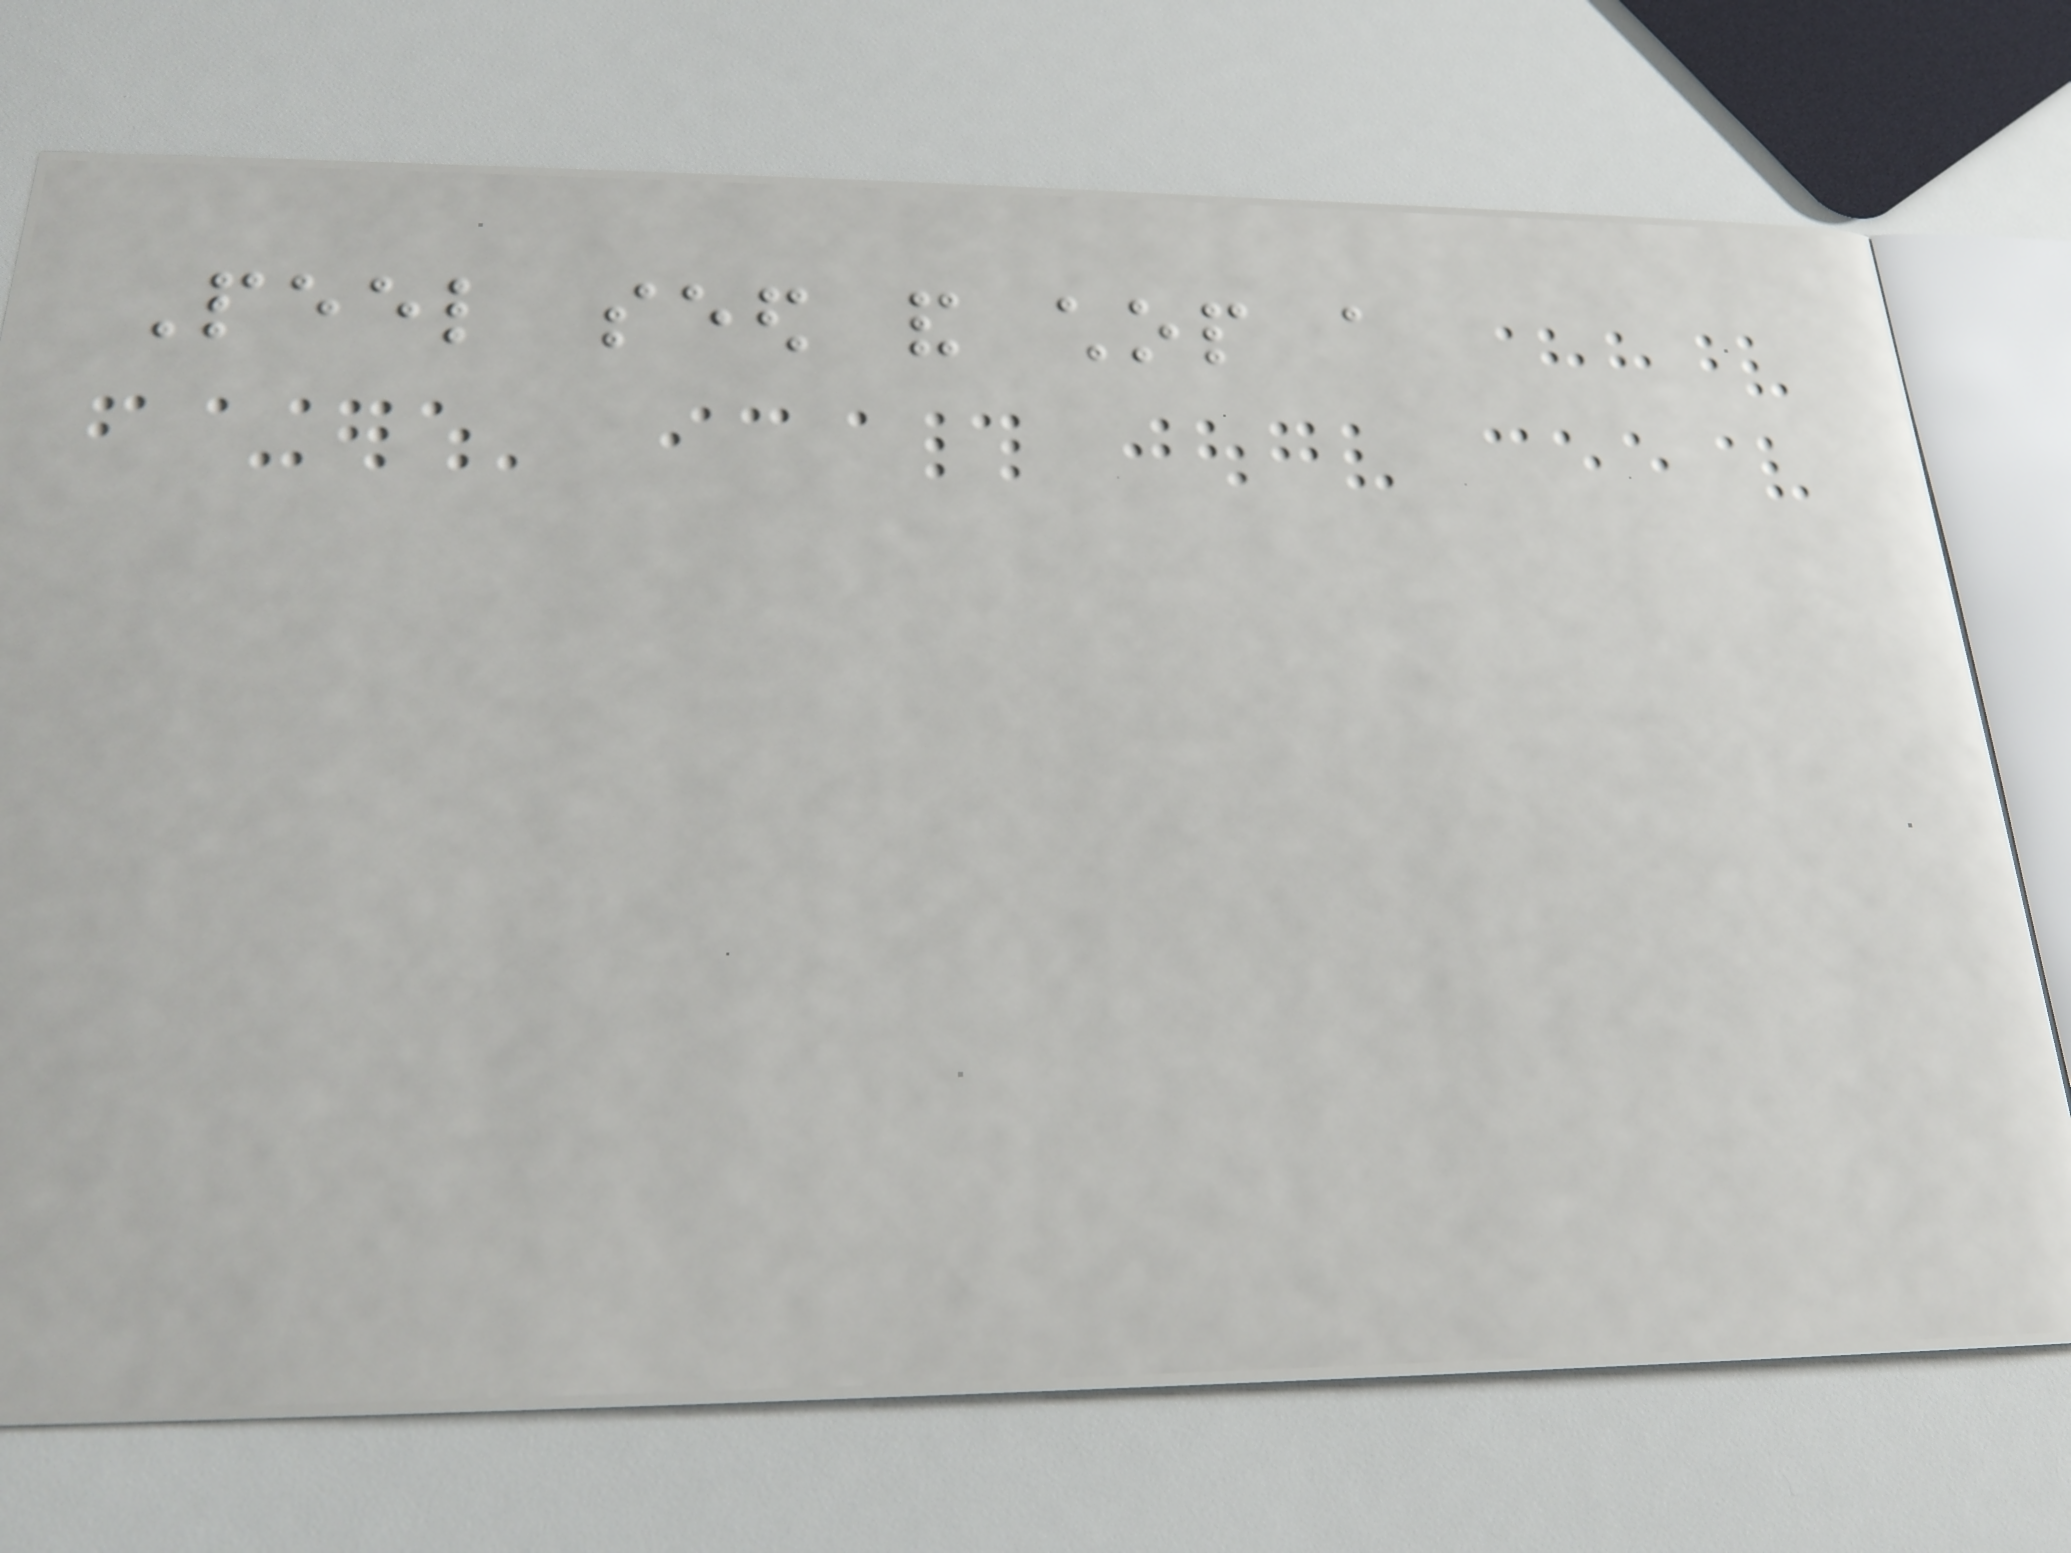Peel seed and chop a
